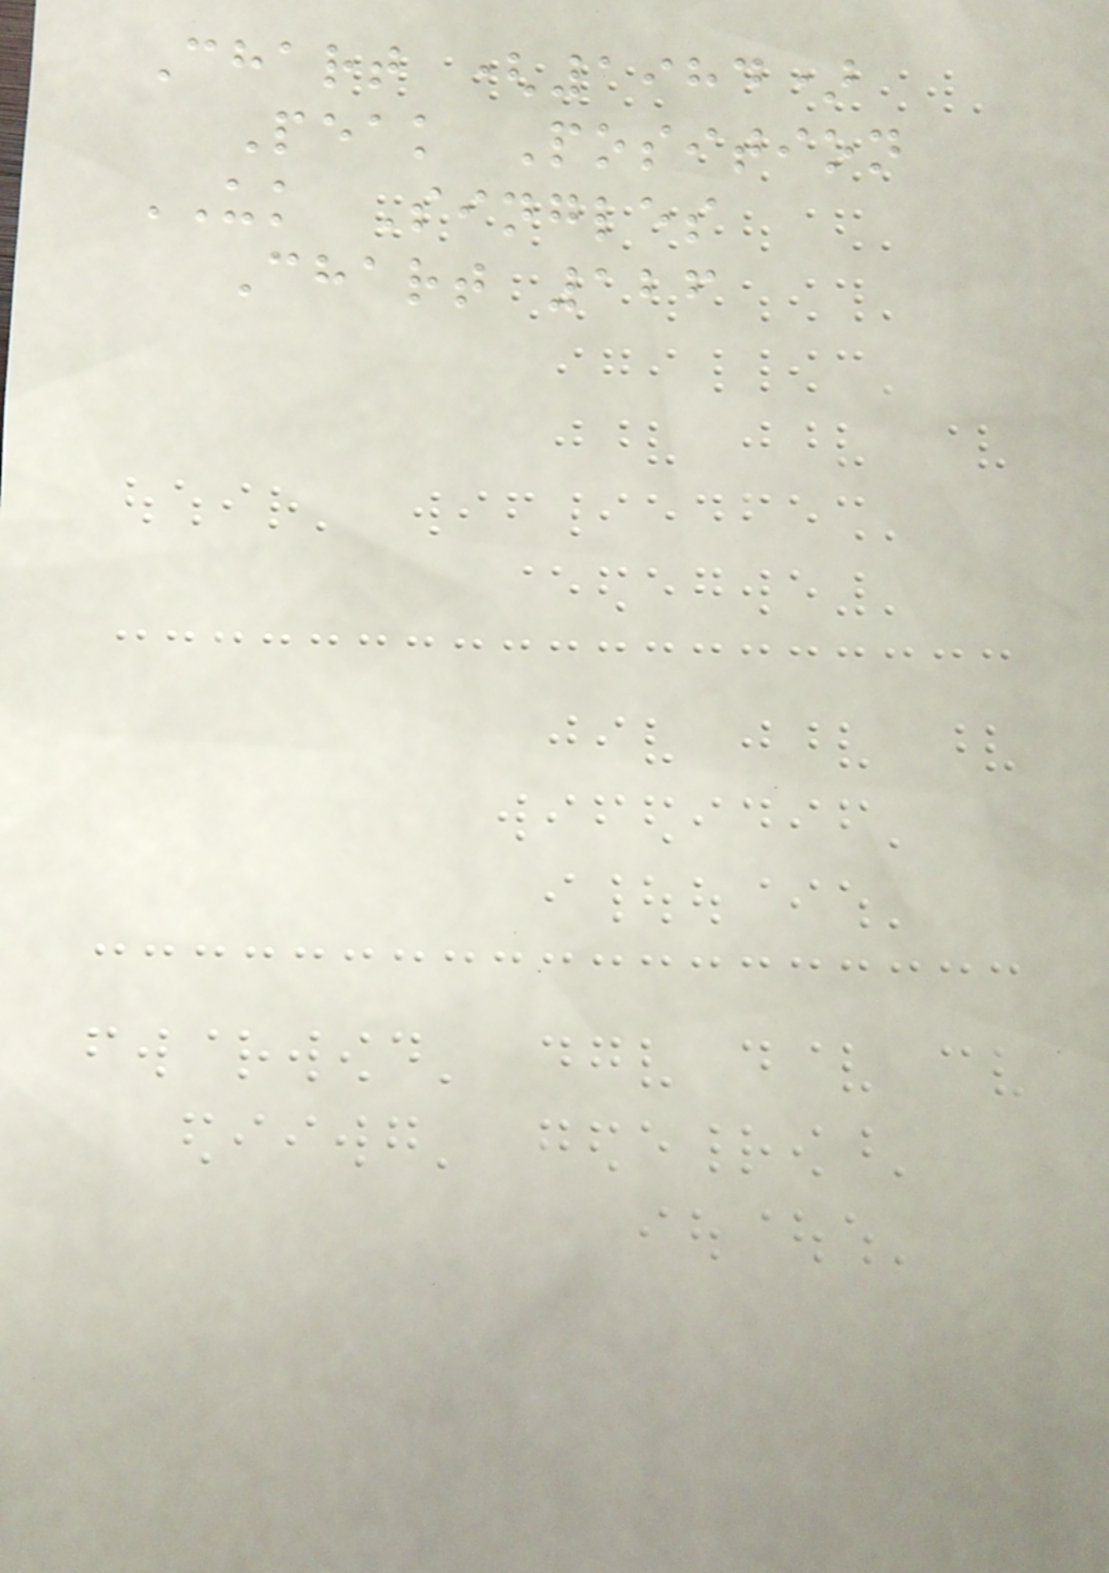Chart (1984)
Peak Position
UK Singles
Chart 126
